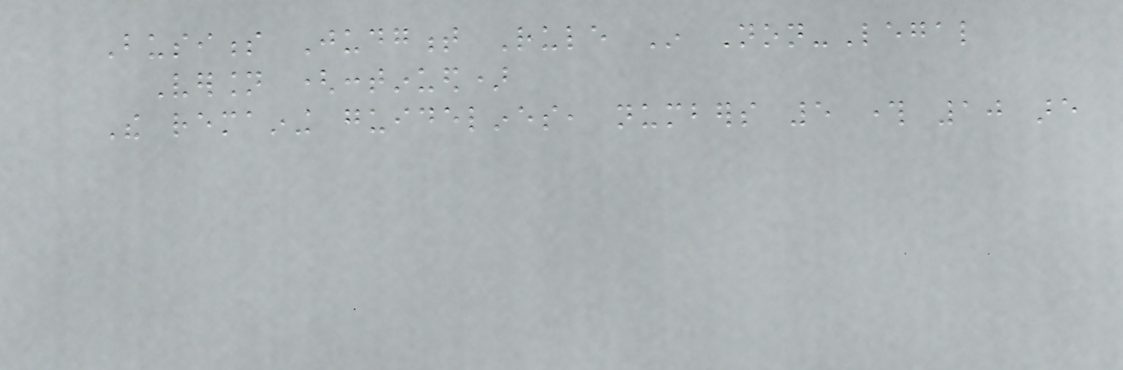Business Judgment Rule In Non-Legal
Version (continued)
The remaining guidelines, numbers 5 through 10 are
